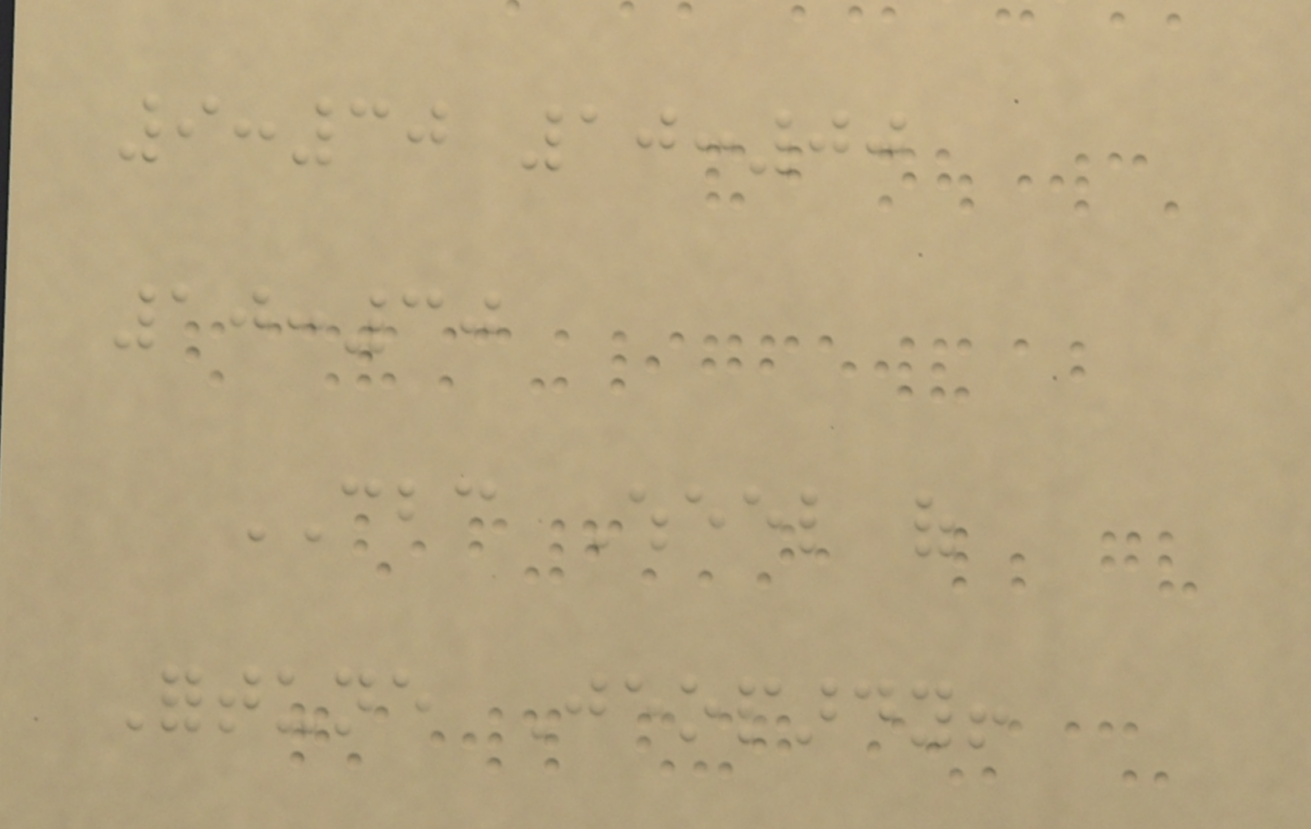9:30 10:00
10:30
CBC Wheel of
Fortune Jeopardy!
